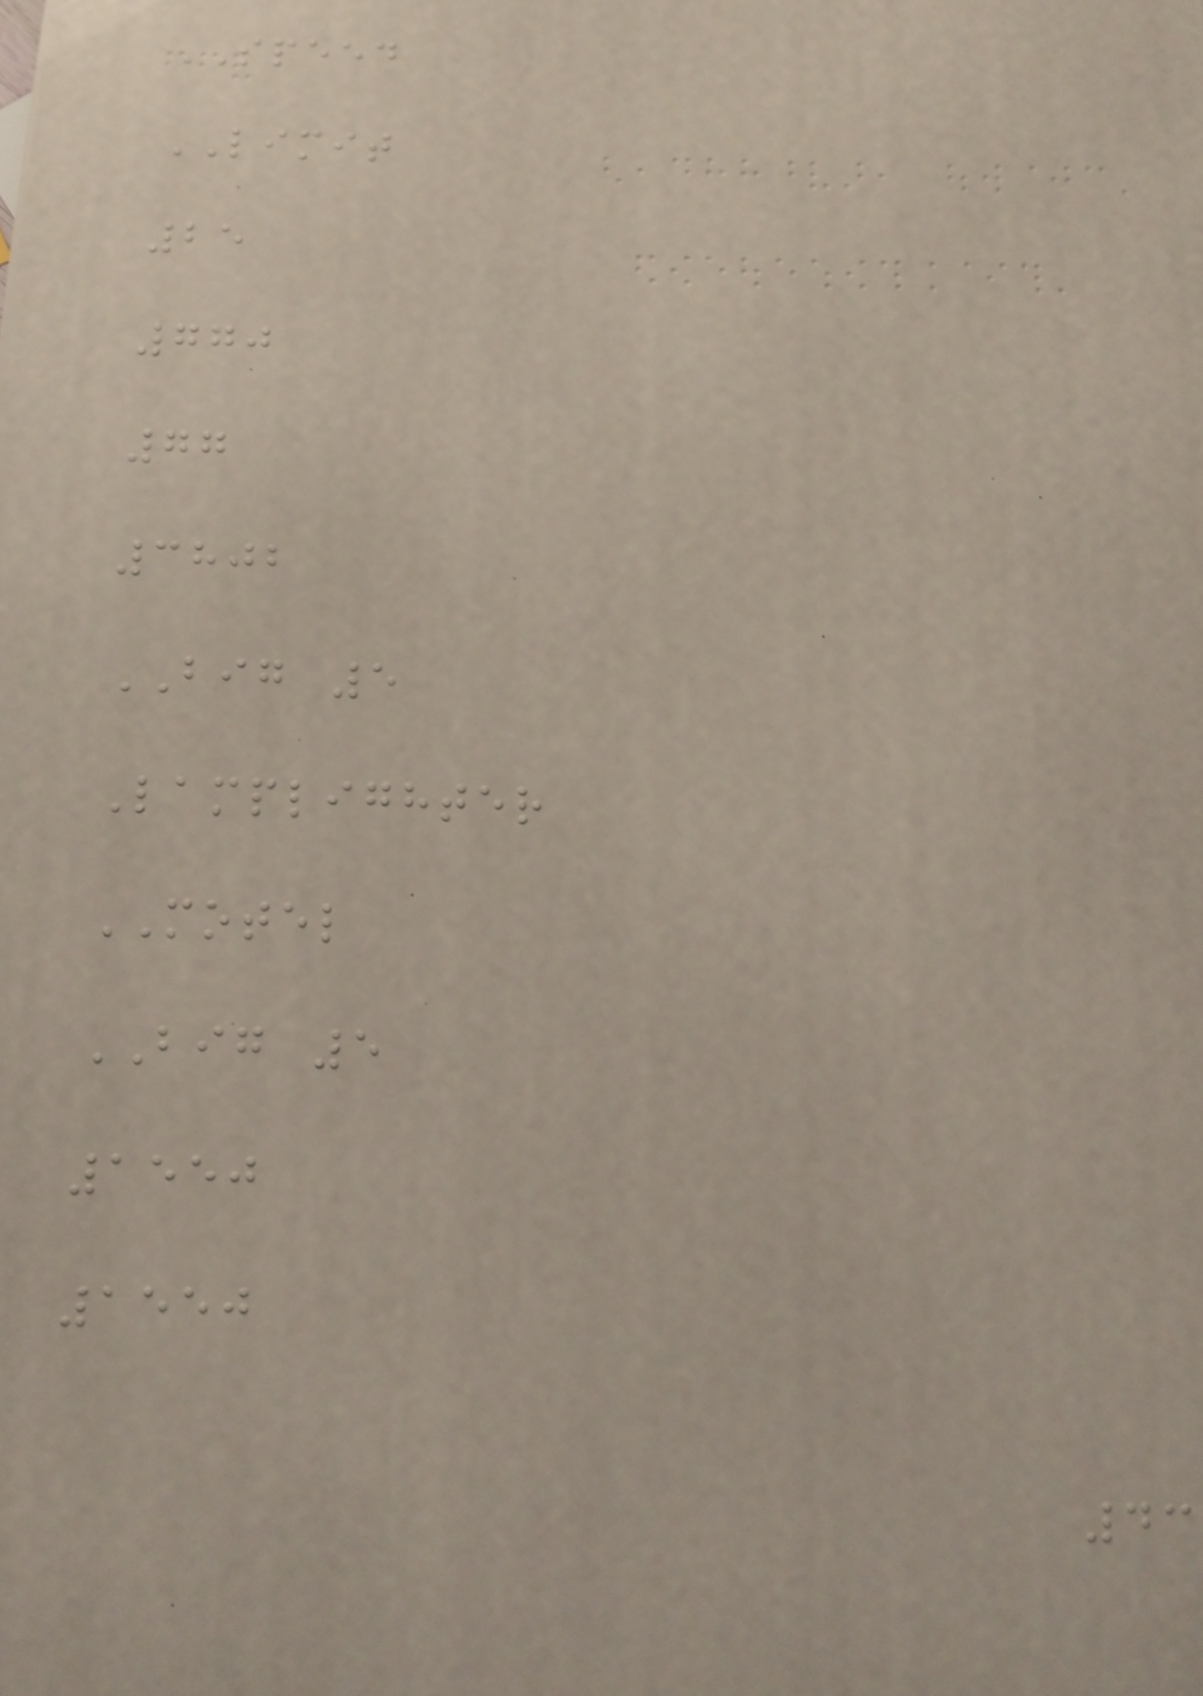SPEED
LIMIT
25
770
77
3802
BIG 5
Lamplighter
MOTEL
BIG 5
1550
1550
43
